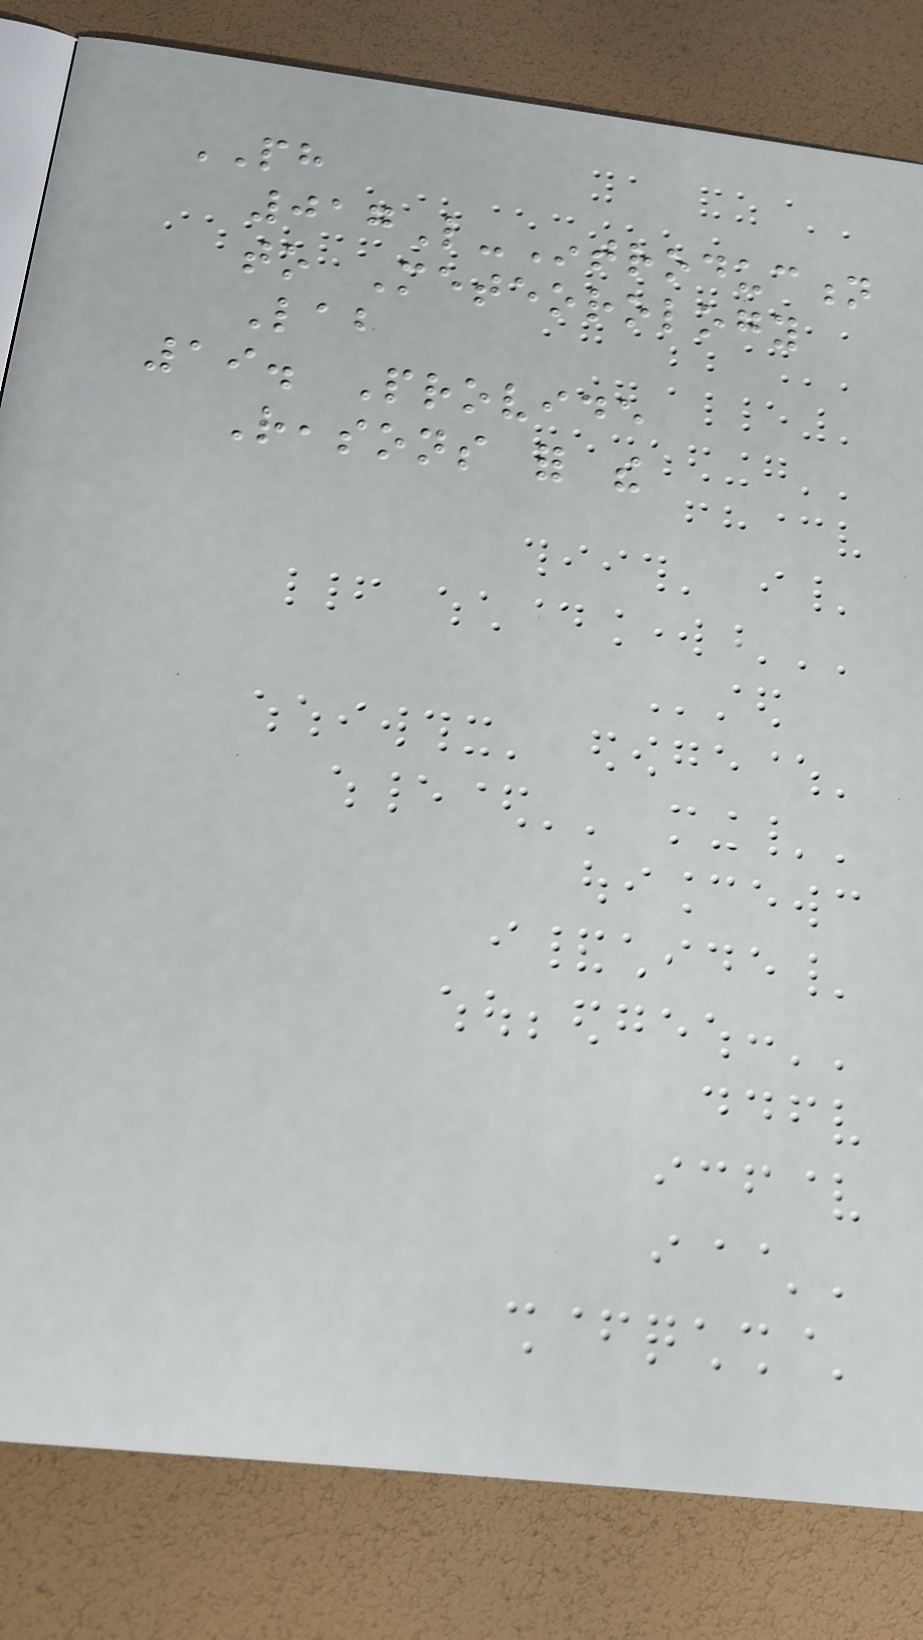PH
017L-Introduction
to Meteorology
Lab
19. Provide
Reasons for the
